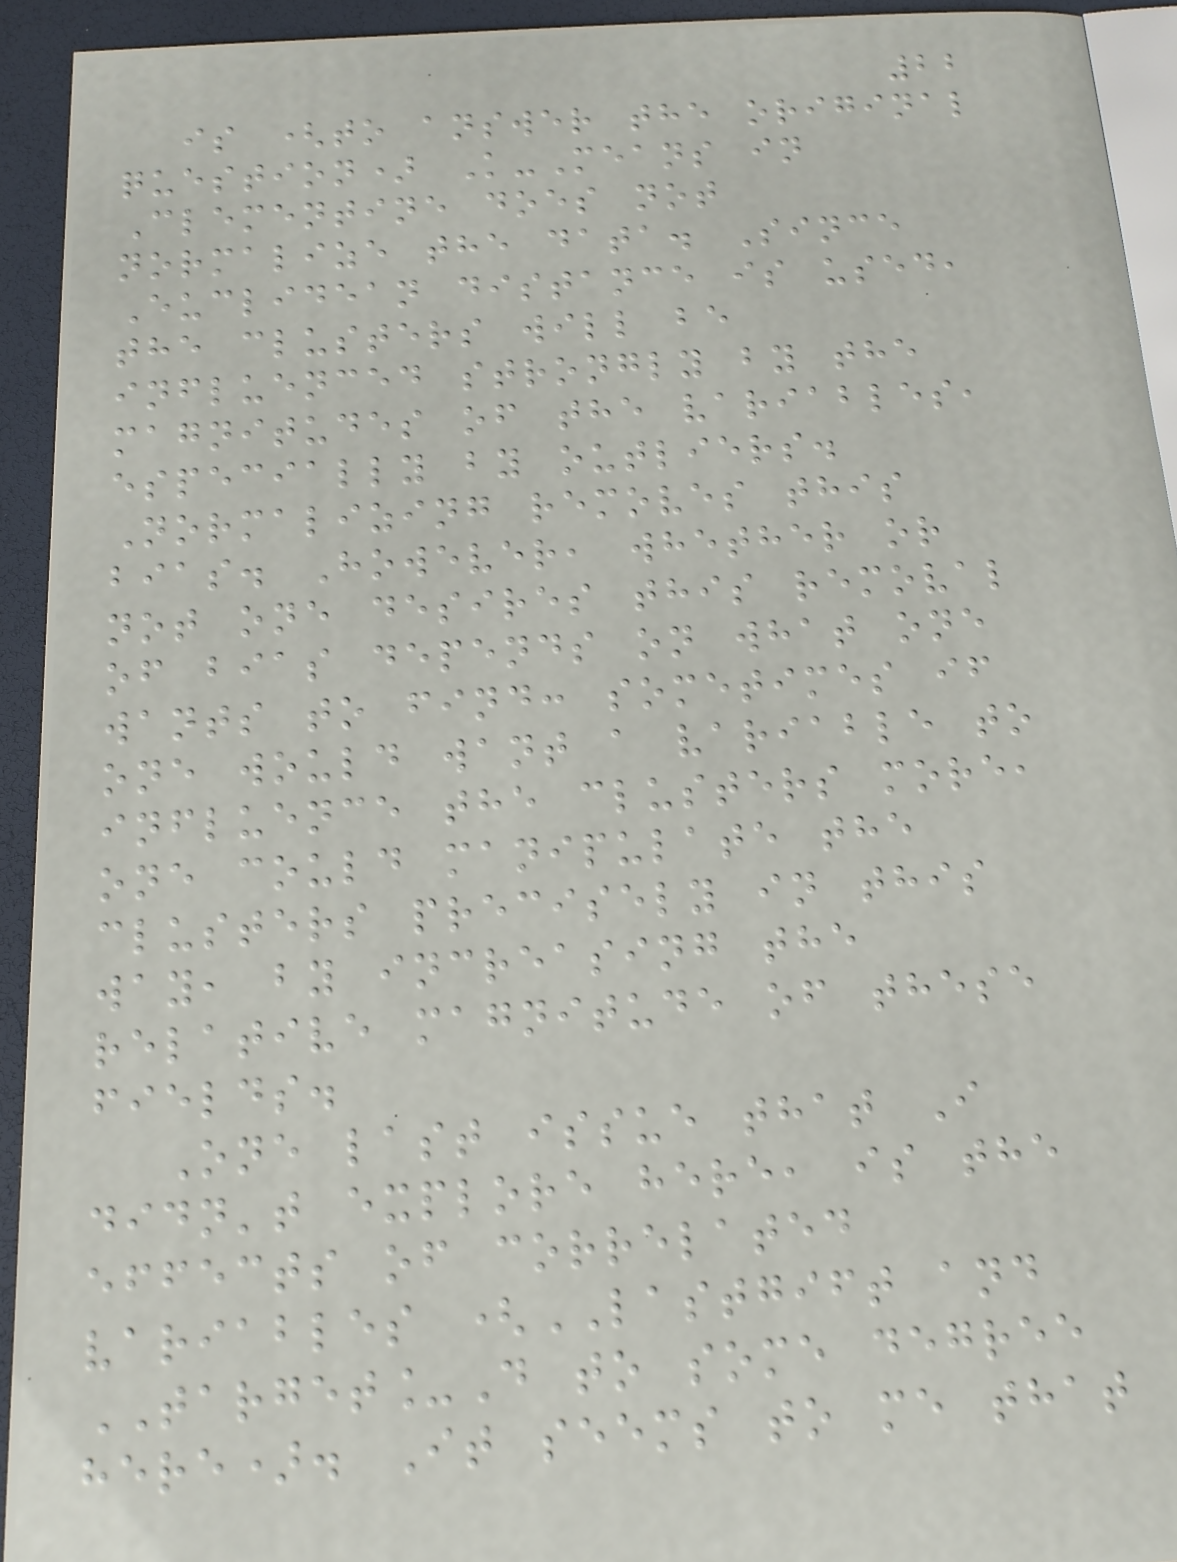22
is (to answer the original
question) K-Means in
Clementine does not
normalize the data. Since
Euclidean distance is used,
the clusters will be
influenced strongly by the
magnitudes of the variables,
especially by outliers.
Normalizing removes this
bias. However, whether or
not one desires this removal
of bias depends on what one
wants to find: sometimes if
one would want a variable to
influence the clusters more,
one could manipulate the
clusters precisely in this
way, by increasing the
relative magnitude of these
fields.
One last issue that I
didn't explore here, is the
effects of correlated
variables (LASTGIFT and
TARGET_D to some degree
here). It seems to me that
